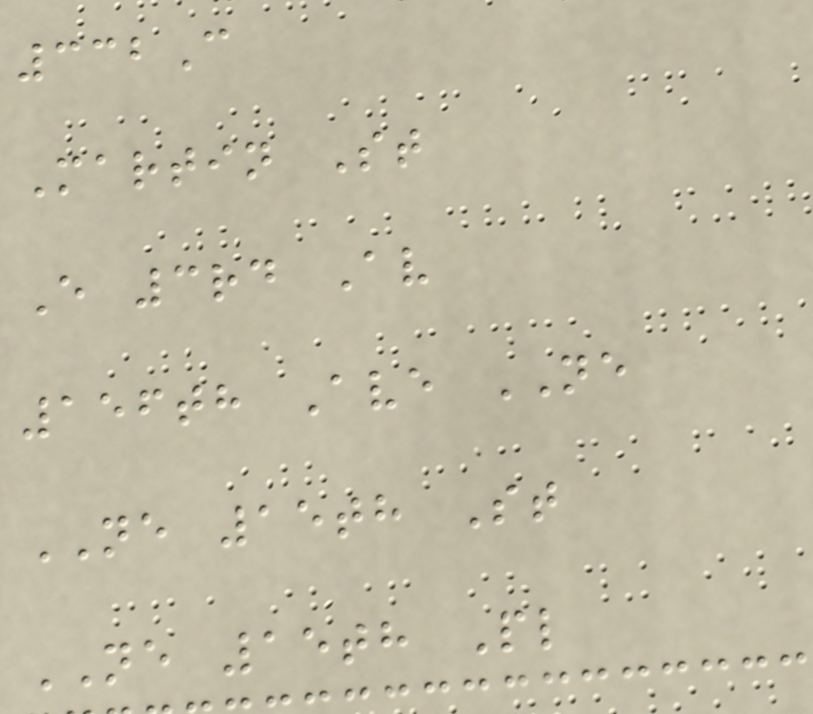332C
Martin St
E 3rd Av
156th Ave NE
NE 15th St
NE 15th Pl
